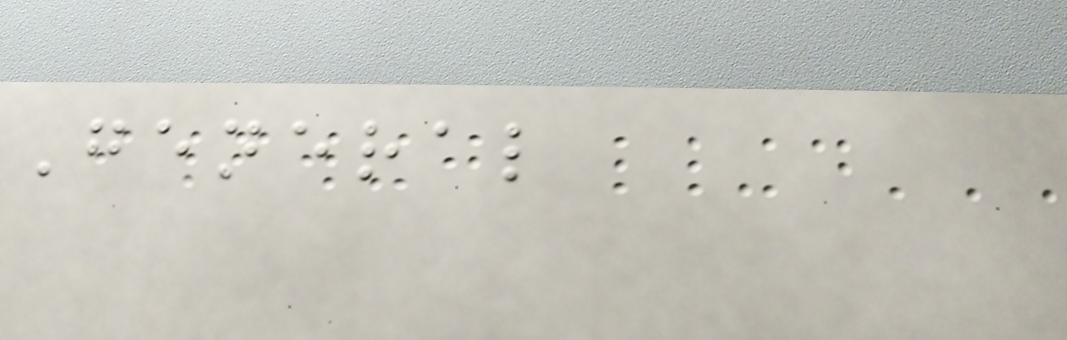General
